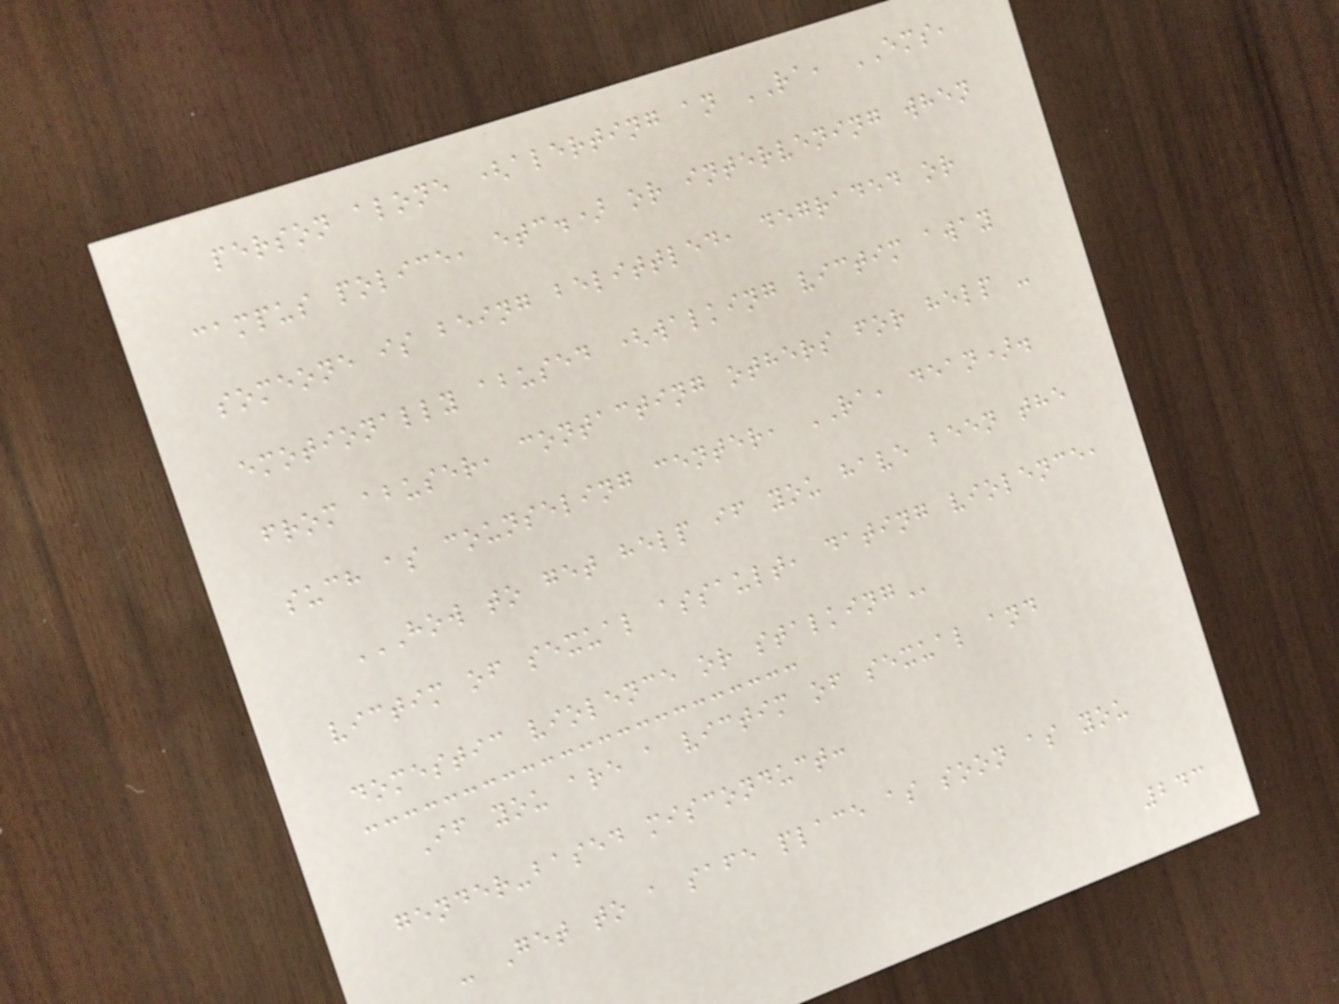person alone (alerting an RA, EMS,
campus police, etc.) or intervening when
someone is being belittled, degraded or
emotionally abused (walking victim away
from abuser, contacting others for help -
such as counseling center, RA, dean).
HOW TO GET HELP IF YOU HAVE BEEN THE
VICTIM OF SEXUAL ASSAULT, DATING VIOLENCE,
DOMESTIC VIOLENCE OR STALKING
If you are a victim of sexual and
gender-based misconduct:
- Get to a safe place as soon as you
243
